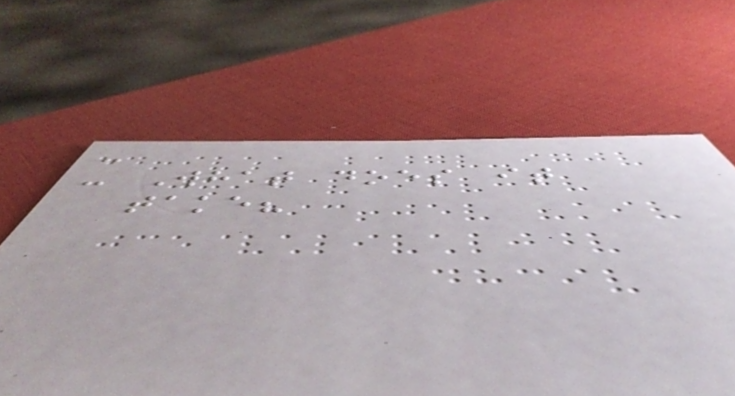-
- What does it
take?
